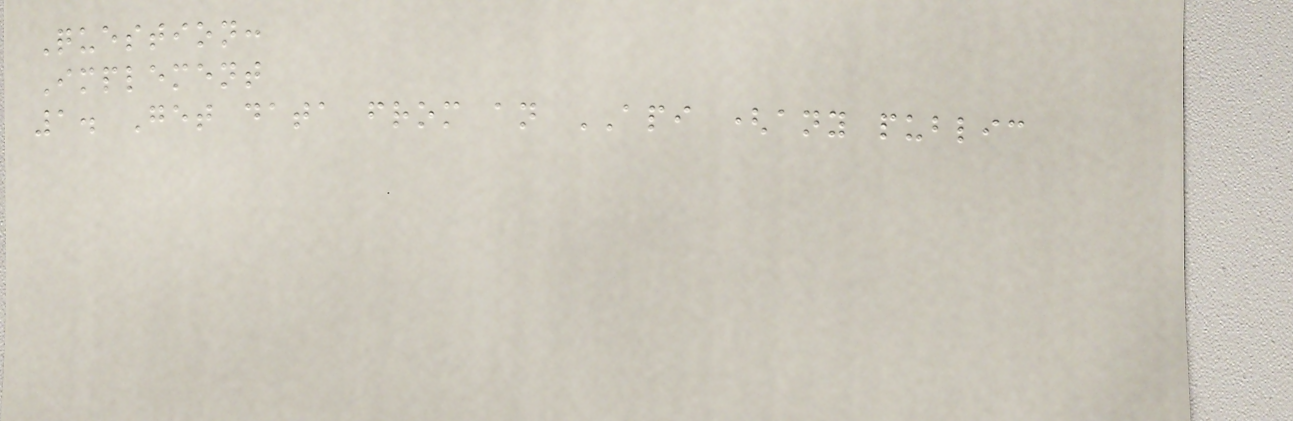Question:
Implement
1. Get data from an API (any public
